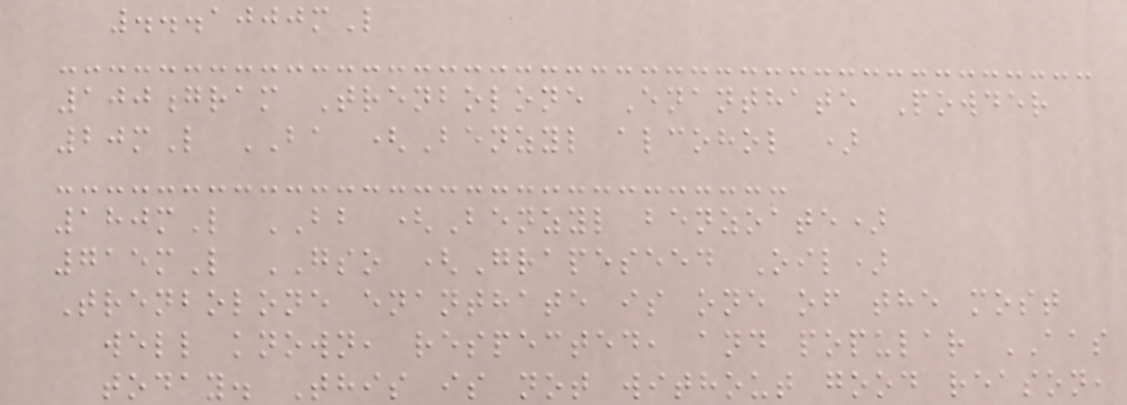...1000mL
100gram Trenbolone Enanthate Powder
20mL BA (Benzyl alcohol )
180mL BB (Benzyl benzoate)
715mL GSO (Grapeseed Oil)
Trenbolone enanthate is one of the most
well known, respected, and popular AAS
today. This is not without good reason,
